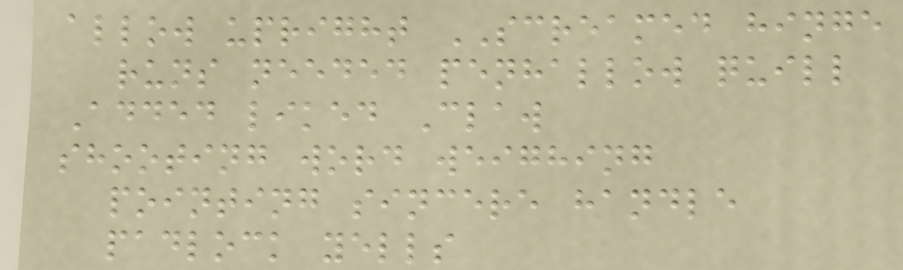allow upright SCREAMED hinge
runs needed penhallow quill
Added liked Claw
shooting word weighing
pointing sincere handle
padlock yells
